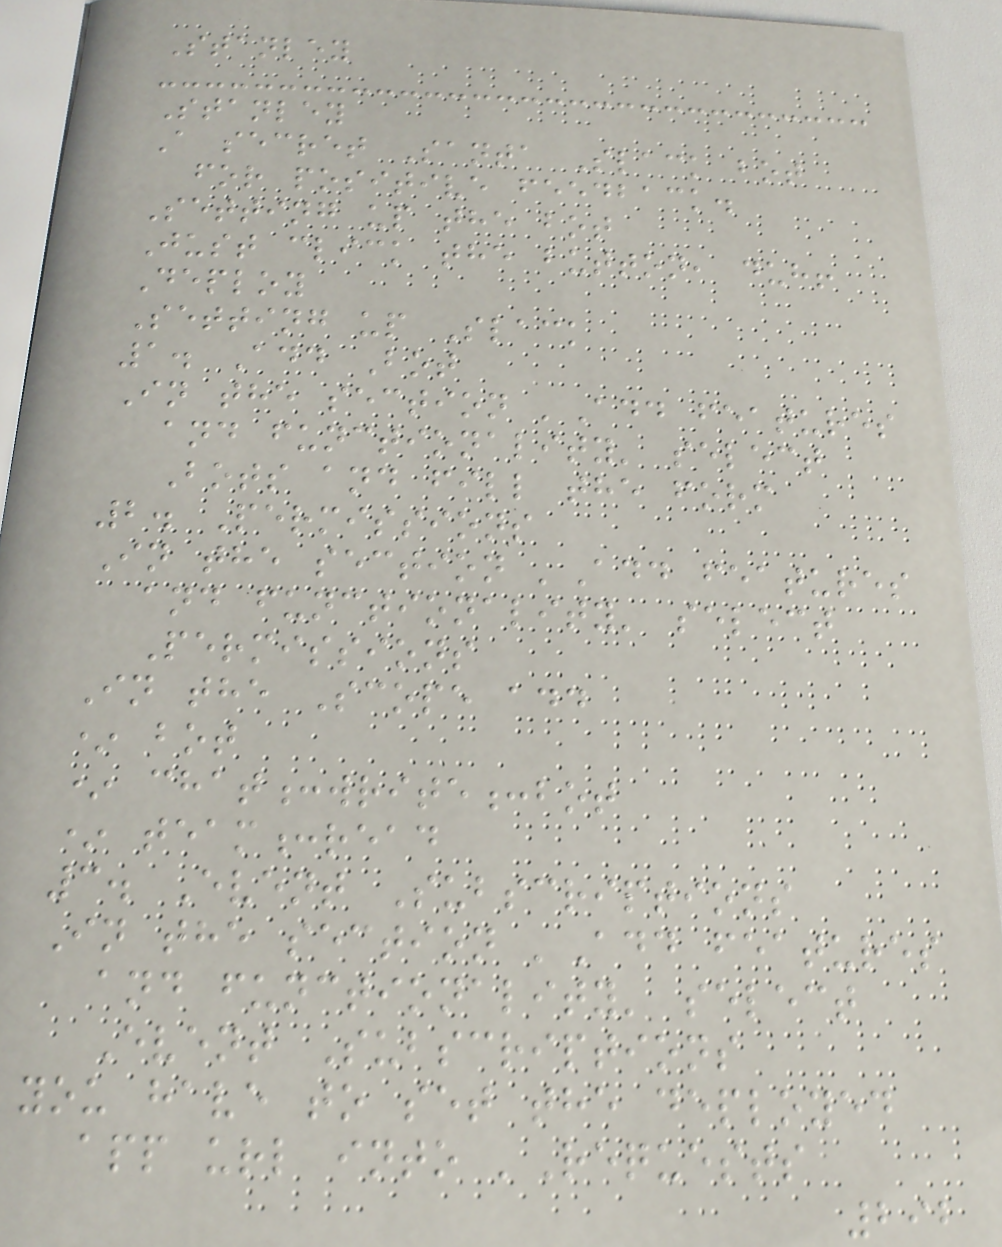Stanley
Stanley
A secret Santa Slack bot
for positive feedback.
Setting up the bot
Just click the button, duh!
Deploy
Setting up Slack
1. Add Bot
In the section 'Add features
and functionality' select
Bots and fill the form
2. Permissions
In the section 'Add features
and functionality' select
Permissions
In the Scope add
* bot
* chat:write:bot
* team:read
3. Event Subscriptions
In the section 'Add features
and functionality' select
Event Subscriptions
you have to set the deployed
app url into 'Requests
292
